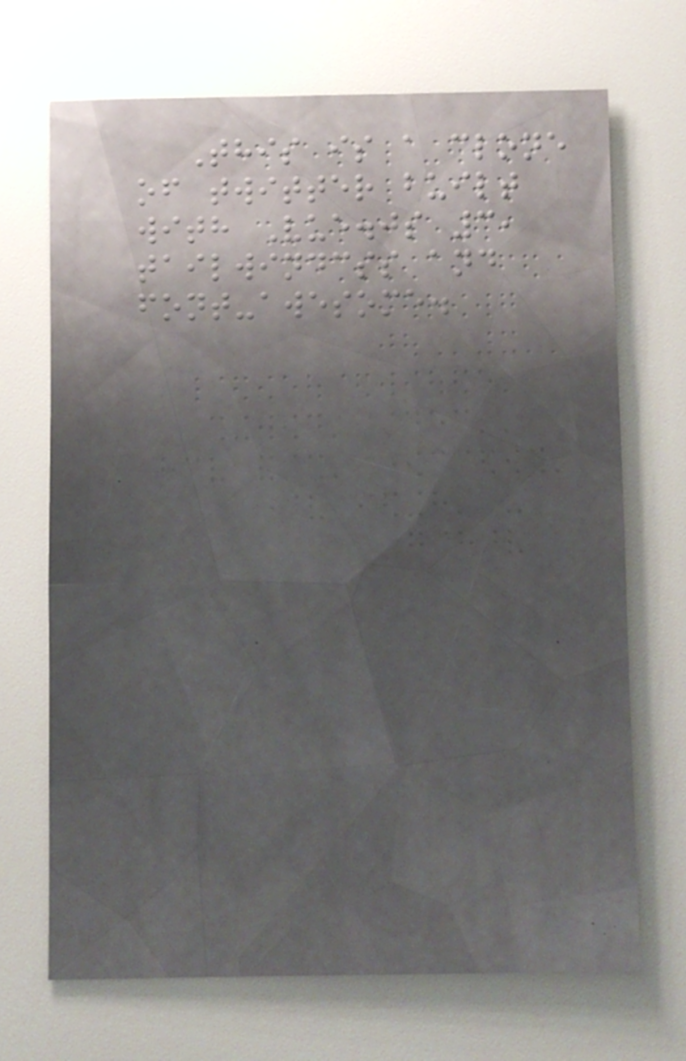This is a clone
of twitter built
with Vue.js 3,
tailwindcss and
font-awesome.
